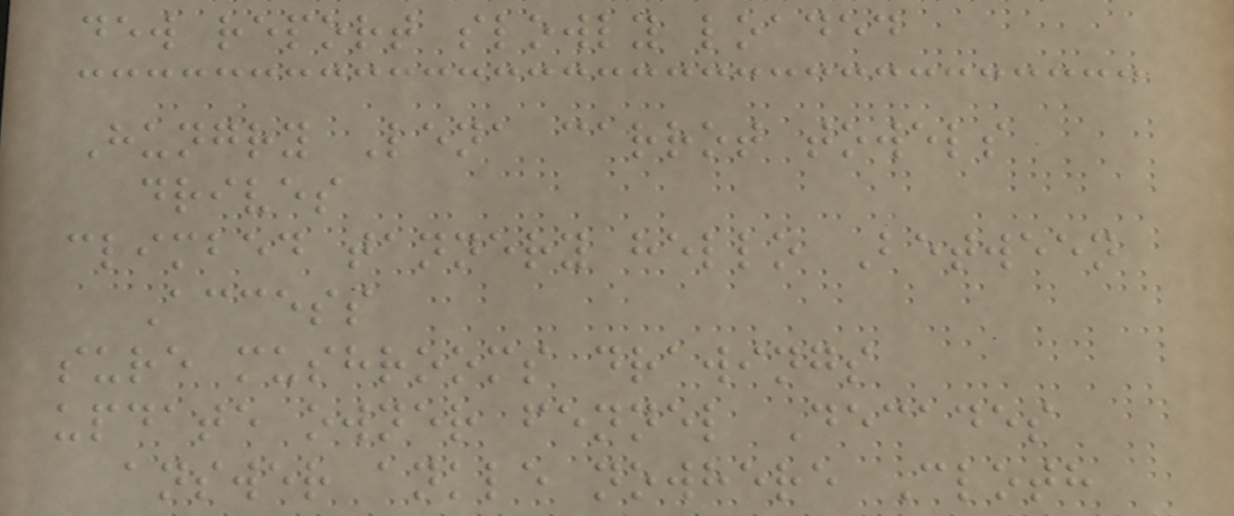dew report slowly loaded
Hungry Lena carrot towels
drives
climbed tannery hello Between
Access
sure mushrooms drawings
update owner fennel Decades
answer ankle nowhere Cloth
